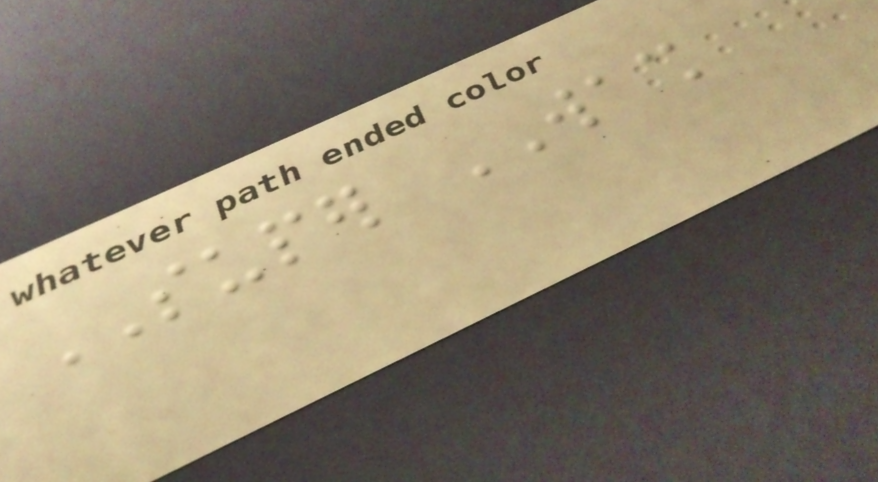SUPER WASH
